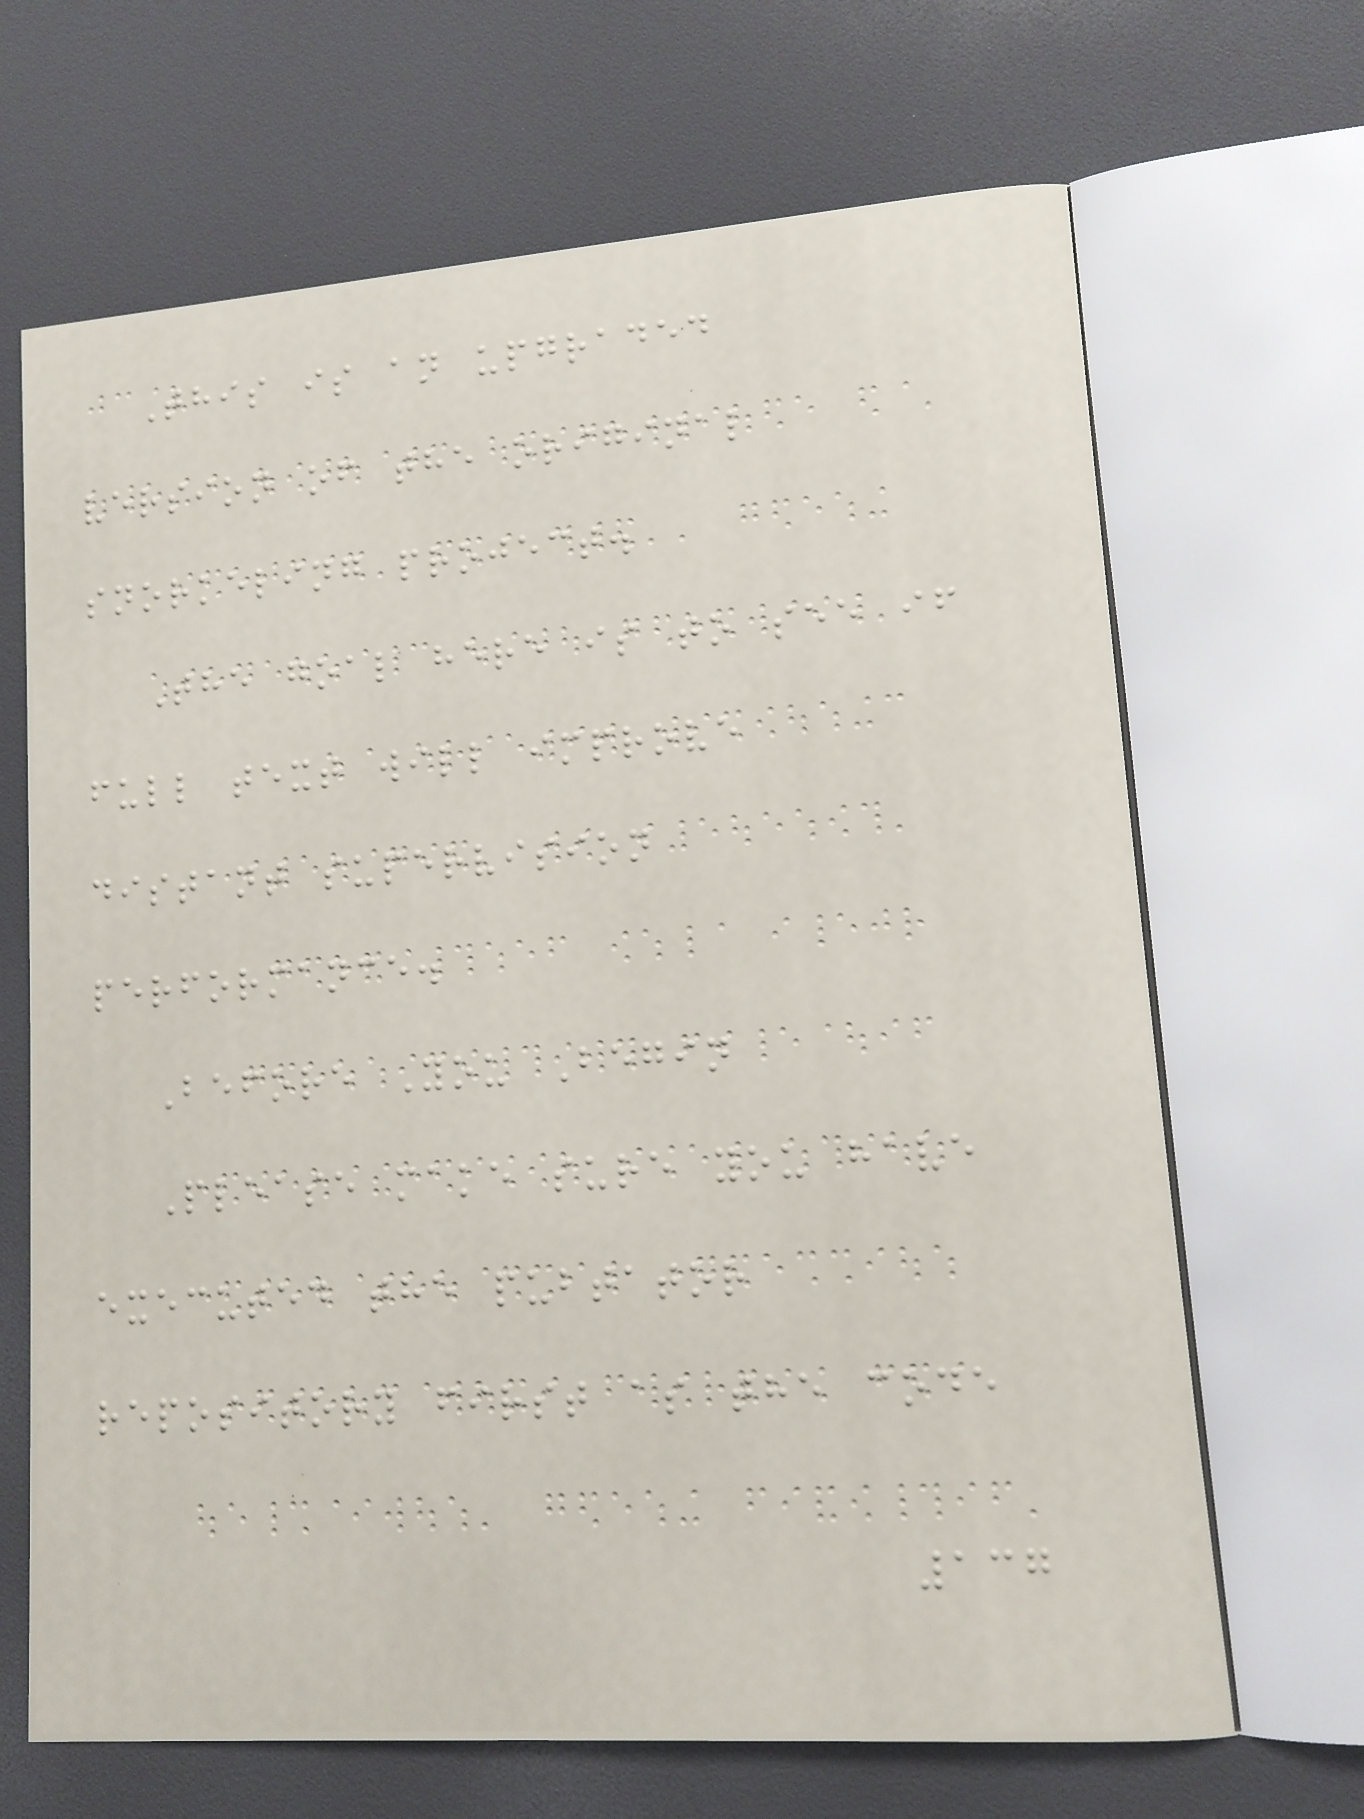This is an upgraded
version of the original
snorkeling project.
The goal here is to see if
full text will improve
distant supervision
performance.
Before You Begin
Please make sure you have
executed the pubtator
repository first as the code
137
